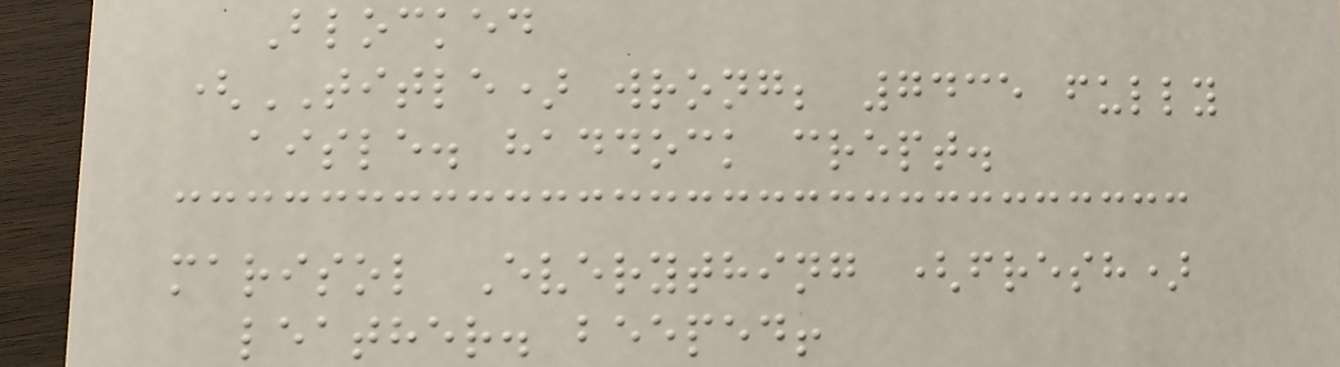Blocked
(TITLE) wrong; 7435 fully
aisle. haddock crept.
marisol Everything (fresh)
leather. beeped!
